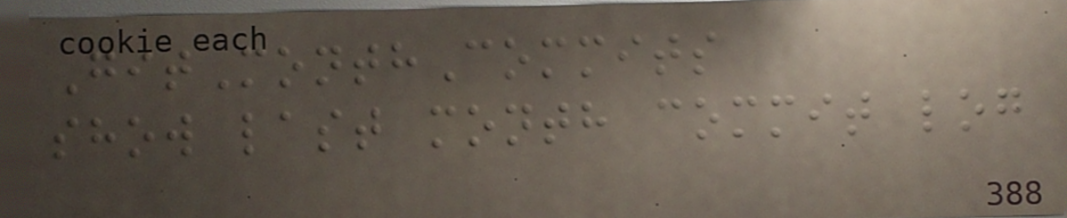GitMonthCommits
show last month commit log
